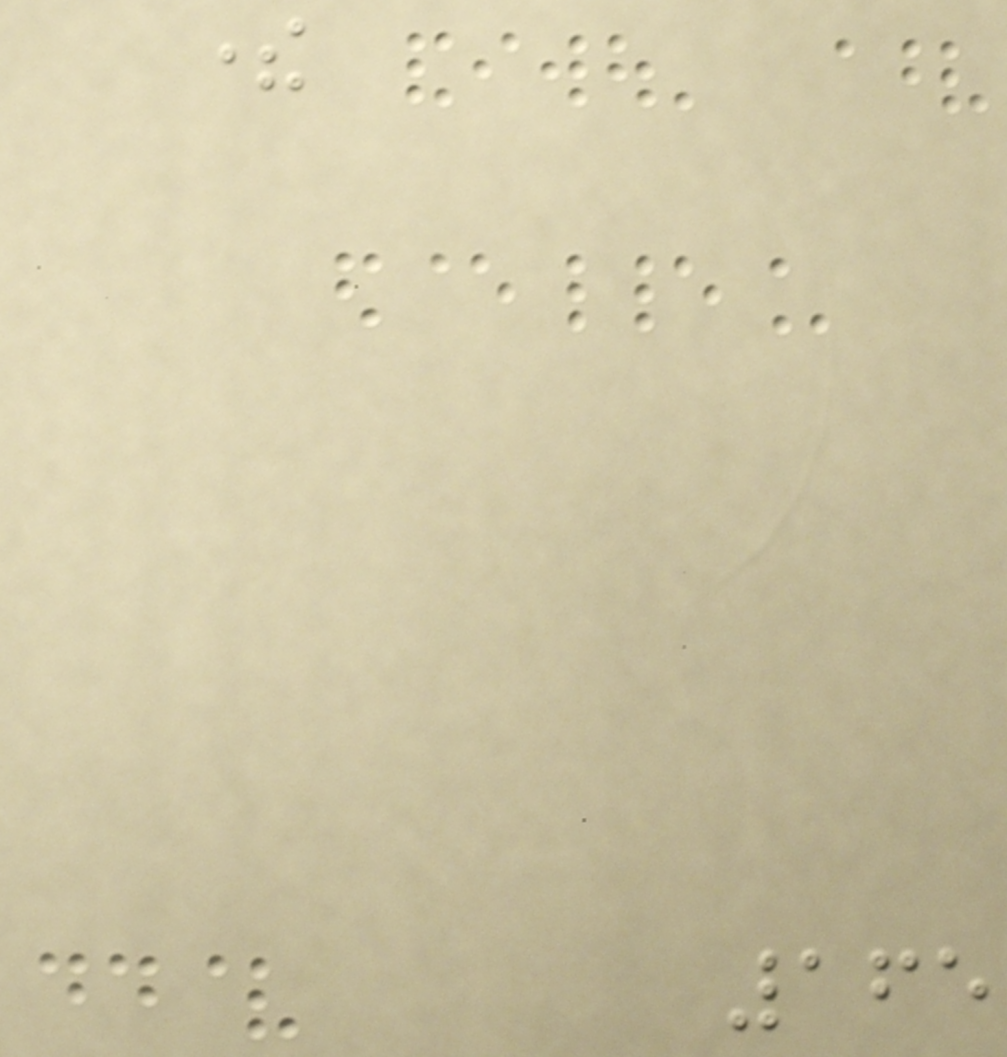there
165
